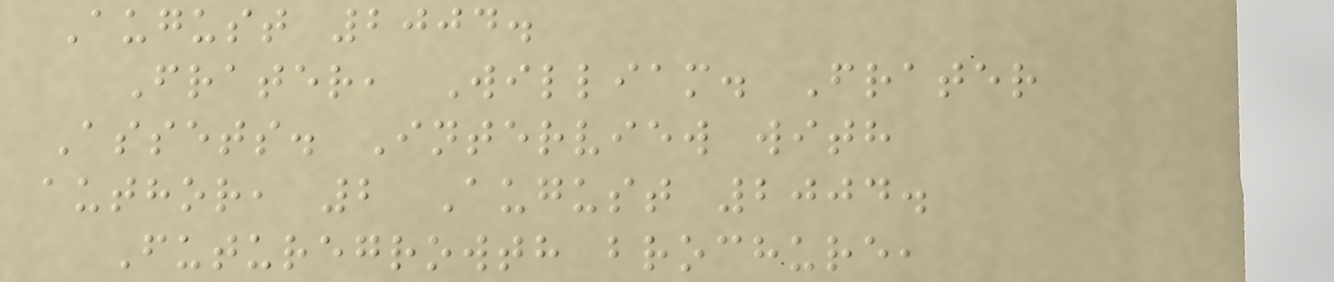August 2004.
Frater, William. Frater
Assets. Interview with
author, 2 August 2004.
Futuregrowth brochure,
